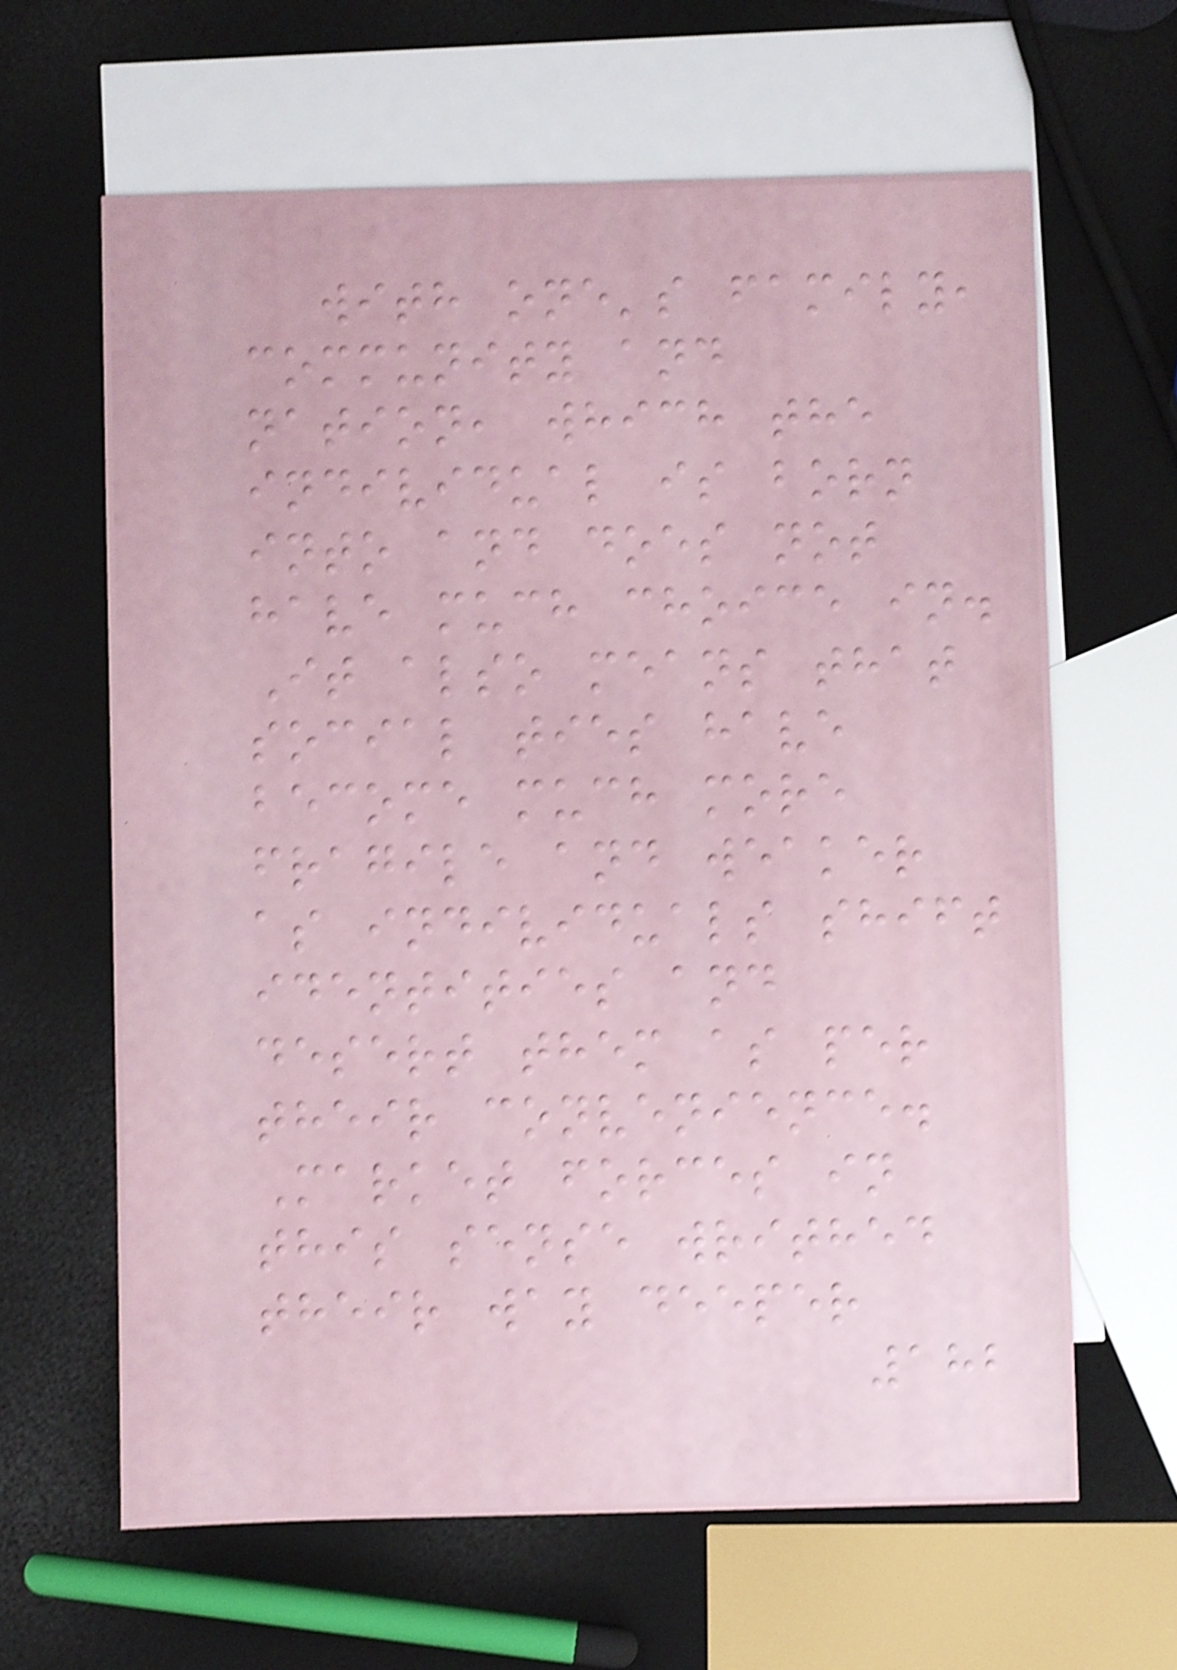with one's family,
community and
nation, which the
individual is born
into and does not
have much choice in.
It also means that
social ties have
become much more
fragile and weaker
as individuals shift
identities and
desert them as per
their convenience.
Market forces in
this sense writhed
their way deeper
182
